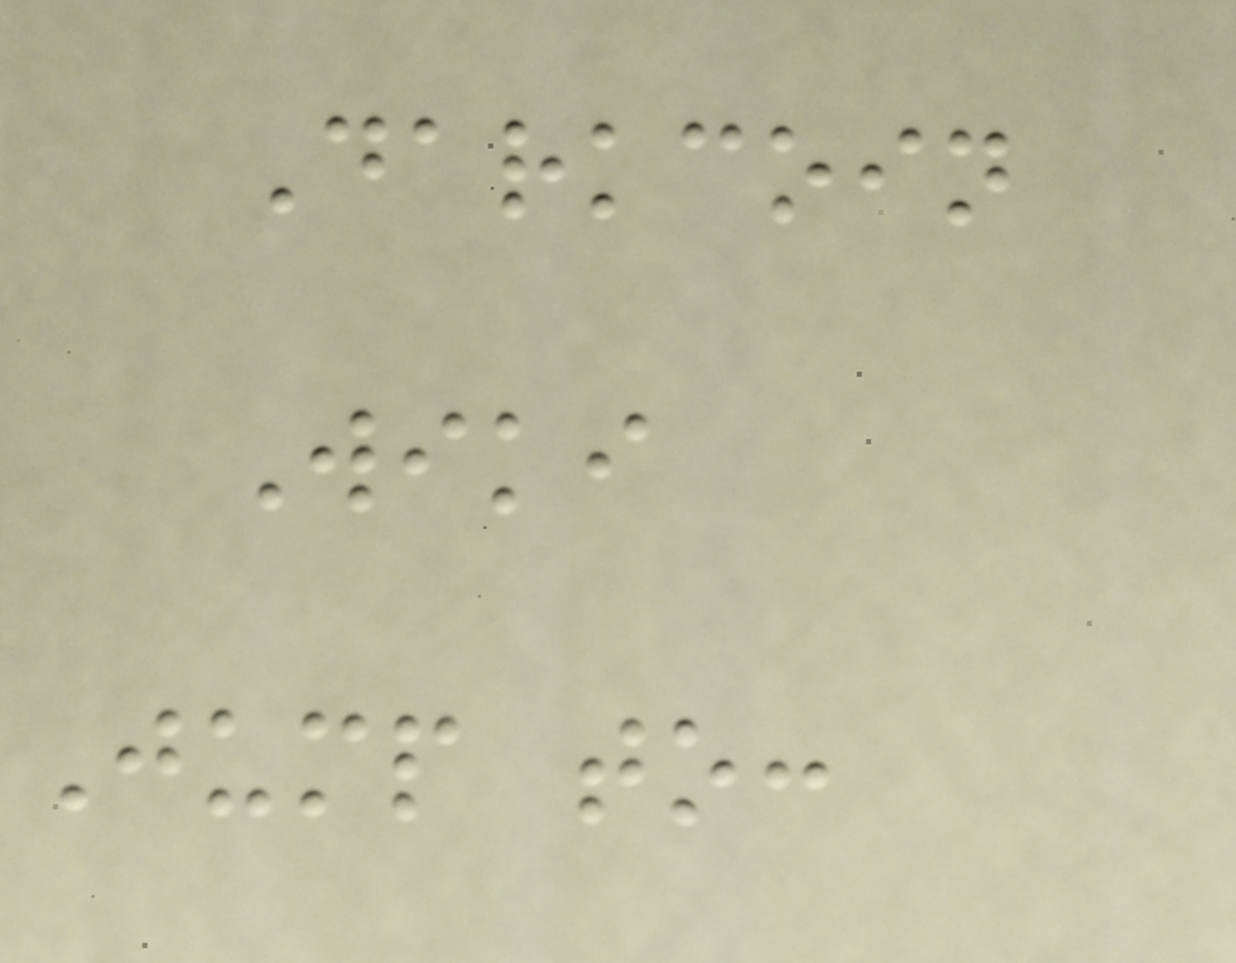Darkcoin
Wiki
Jump to:
